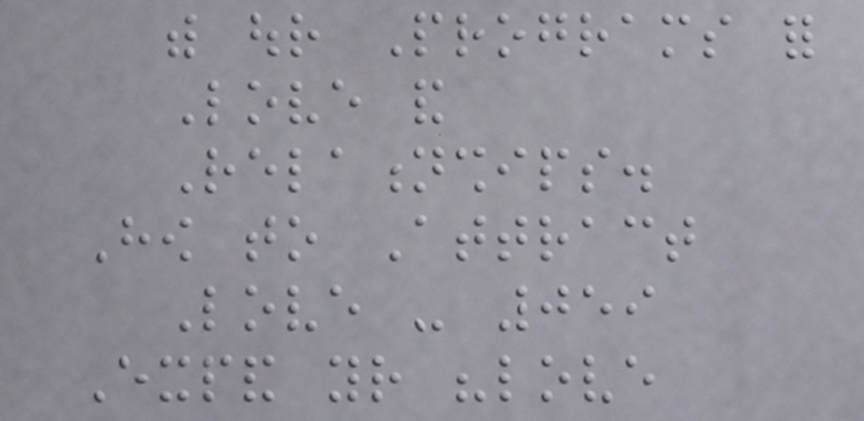with our Programs for
Love and
Relationships.
How to Attract
Love - 059
Expand your "love
